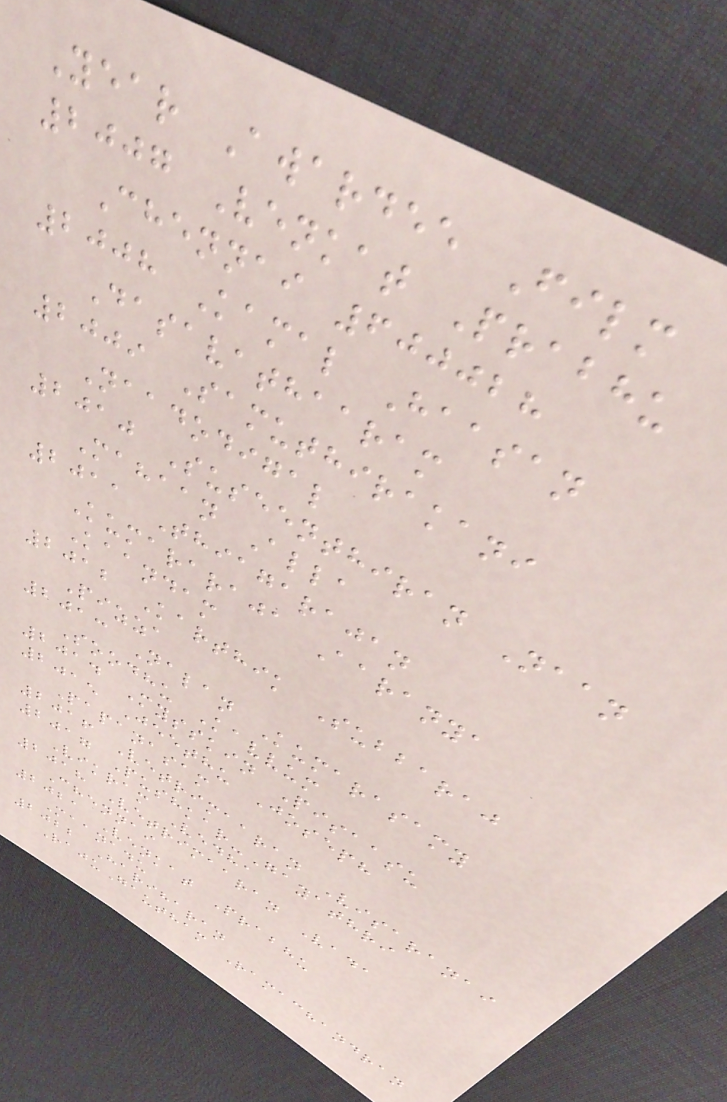Year Awardee Film
2007 Venkat Prabhu
Chennai 600028
2008 Kamal Haasan
Dasavathaaram
2009 Samuthirakani
Naadodigal
2010 Suseenthiran Naan
Mahaan Alla
2011 Thiagarajan
Kumararaja Aaranya
Kaandam
2012 Karthik Subbaraj
Pizza
2013 Nalan Kumarasamy
Soodhu Kavvum
2014 Mysskin Pisaasu
2015 Jeethu Joseph
Papanasam
2016 Vetrimaaran Visaranai
2017 Pushkar-Gayathri
Vikram Vedha
2018 Vetrimaaran Vada
Chennai
2021 Venkat Prabhu
Maanadu
2022 Hariharan
RajuGautham Ramachandran
